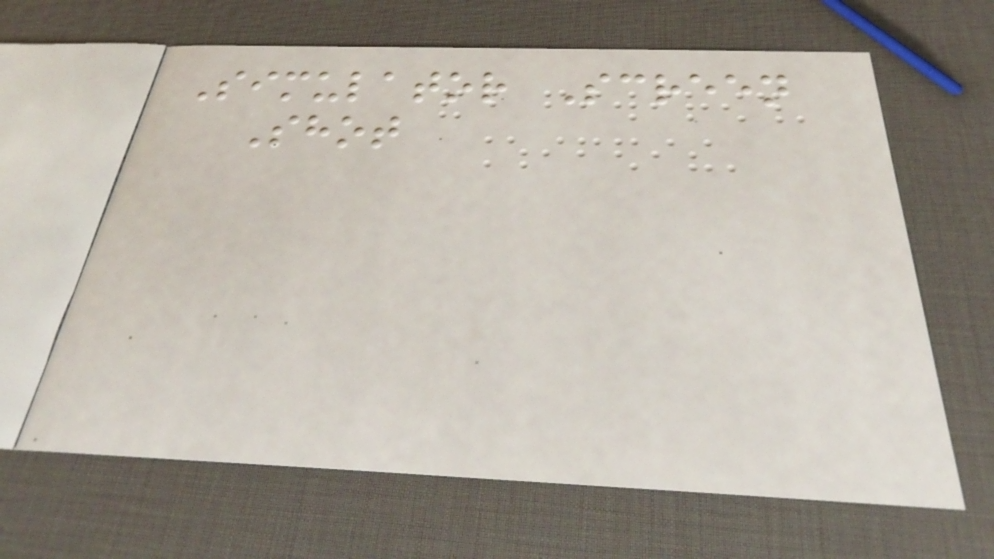Simulator Screen
Shot
